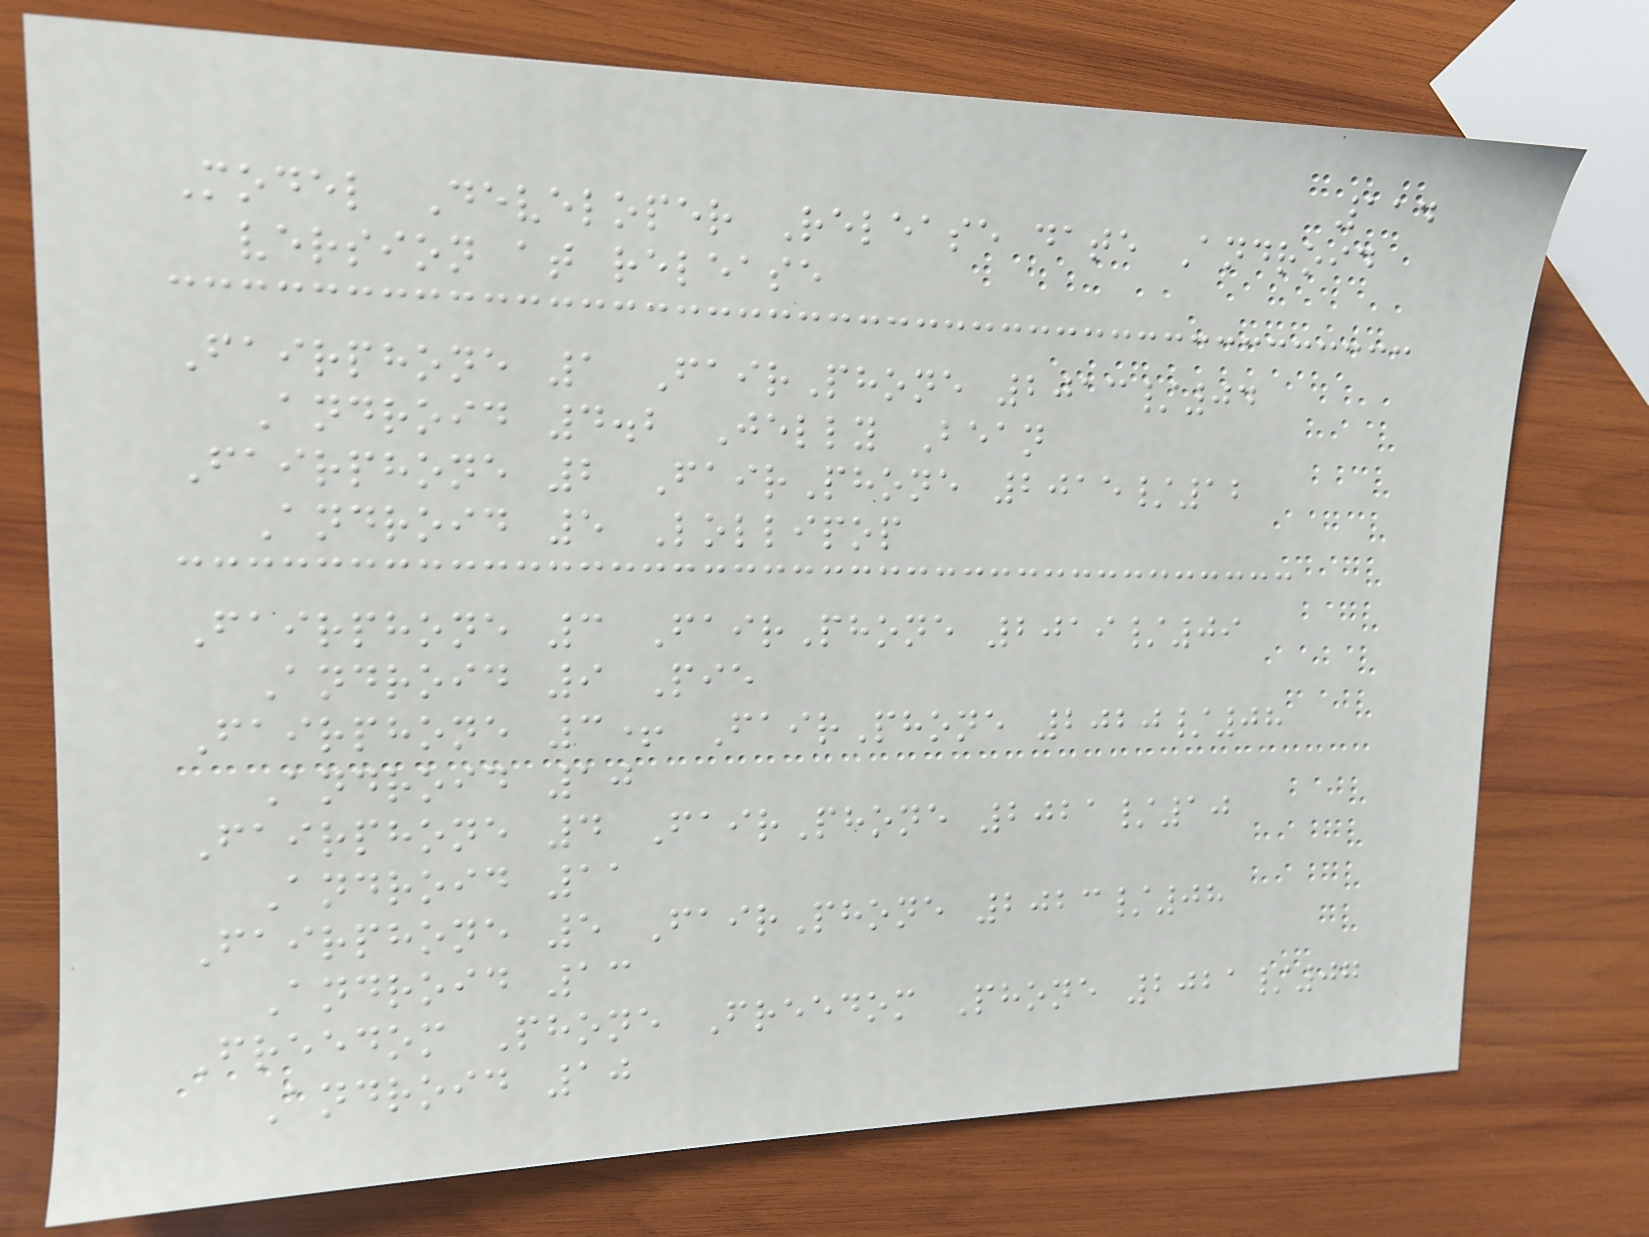114
Model Developer Release date Android
version at release
Fairphone 1 FairPhone 2013/04
Android 4.2 Jelly Bean
Fairphone 2 FairPhone 2015/12
Android 5 Lollipop
Fairphone 3 FairPhone 2019/09
Android 9 Pie
Fairphone 3+ FairPhone 2020/08
Android 10
Fairphone 4 FairPhone 2021/10
Android 11
Fairphone 5 FairPhone 2023/08
Android 13
Freedom Phone Freedom Phone 2021/07
Android 10
